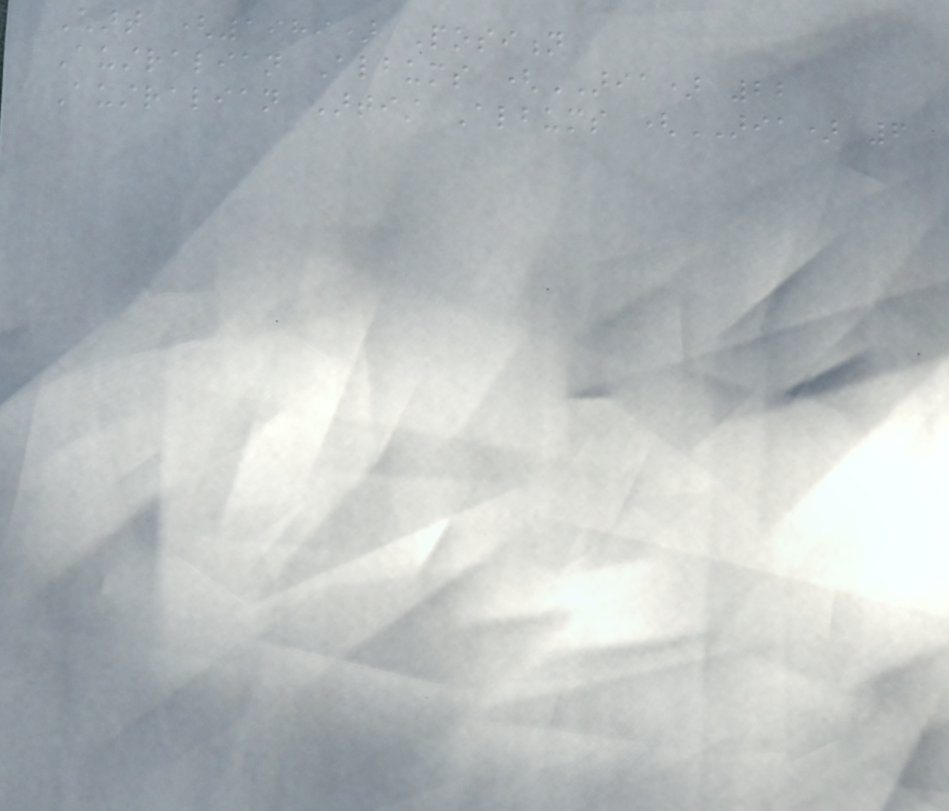Chart (1989) Position
Australian Albums (ARIA) 22
Australian Artist Albums (ARIA) 6
